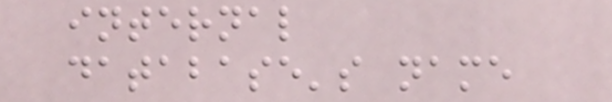internal
database's name
